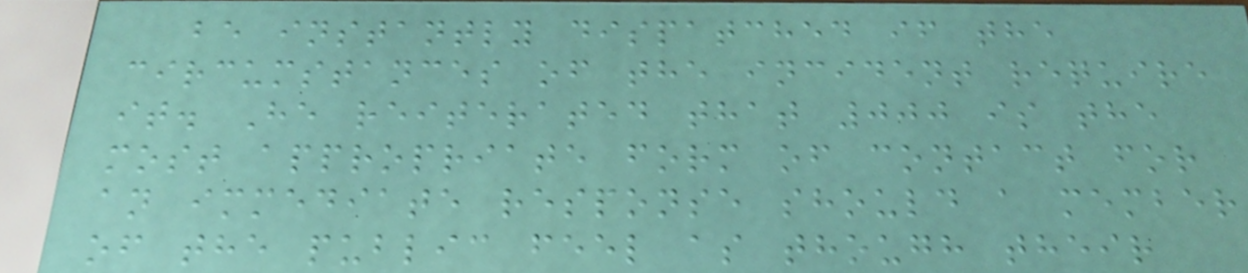be instantly dispatched if the
circumstances of the incident require
it. He reiterated that 000 is the
most appropriate form of contact for
an immediate response should a member
of the public feel as though their
